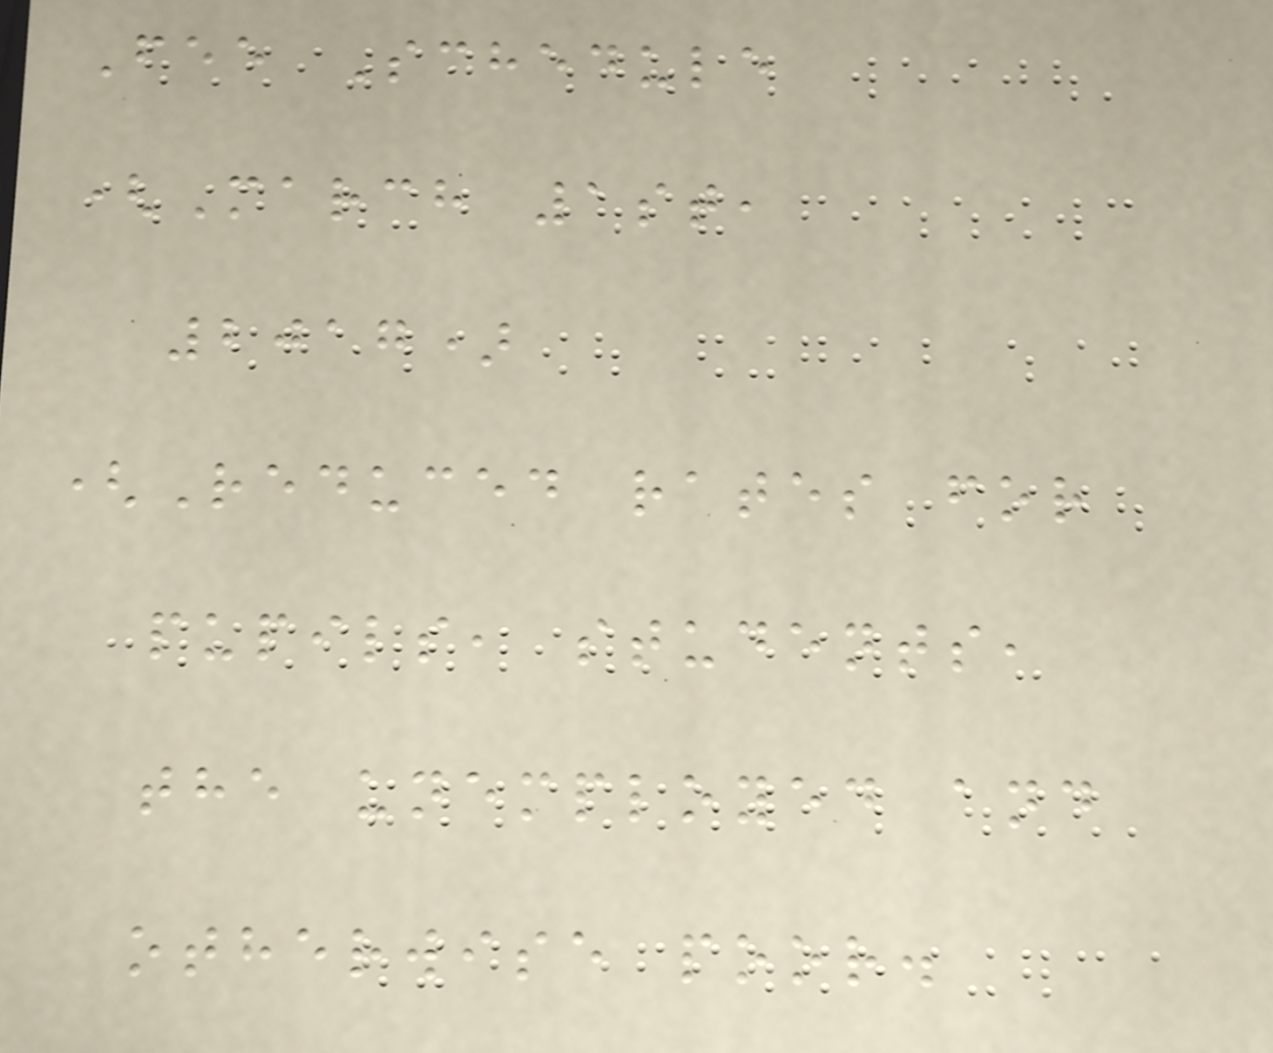Fee Schedule
(March 1st,
2017)
(Reduced rates for
pupils, students,
the unemployed and
otherwise poor.
